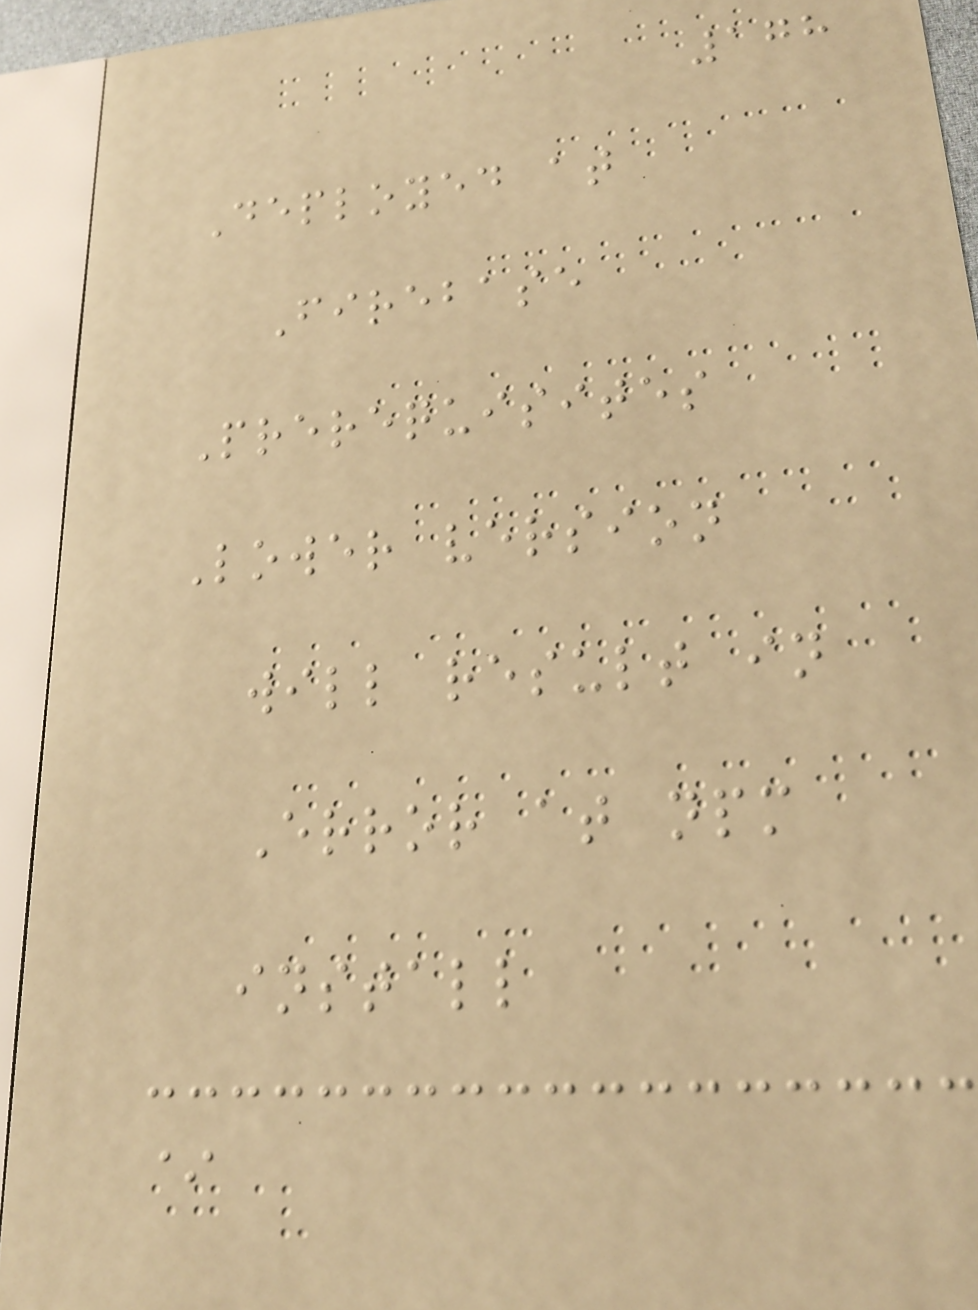178
Deployed at
Firebase
Prerequisites
Lower version
will result in
Error at npm
install
*
